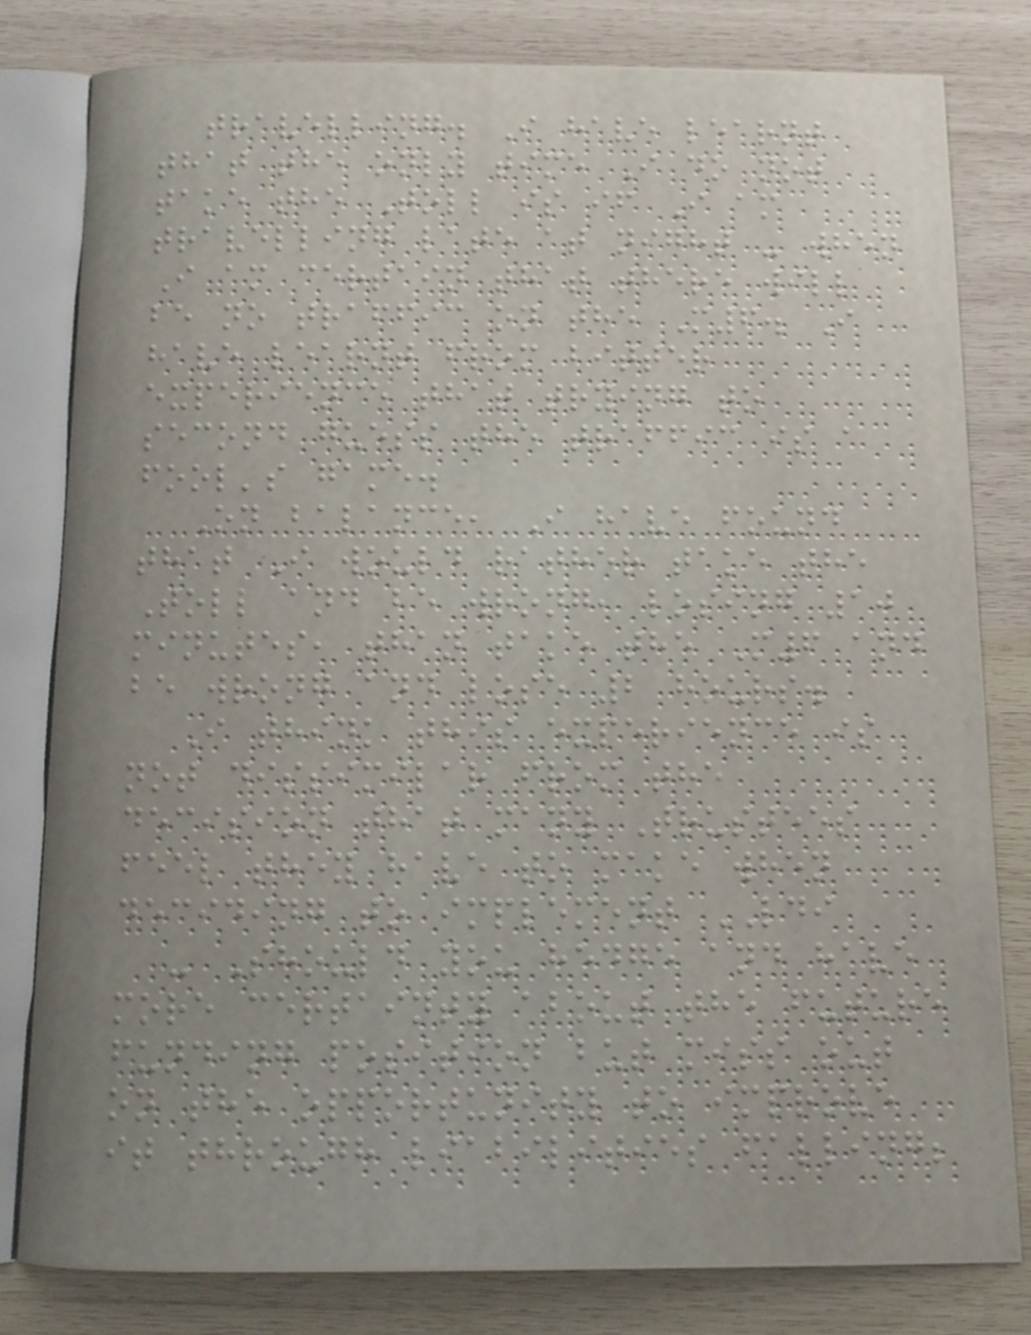travelling. I have learnt
that the only time I do not
take the Toll is if I am
travelling late at night - when
I am certain that there will
be no traffic on the M6. I
have learnt from bitter
experience that trying to
second guess the traffic is a
fool's game.
On balance, I have found
that I would rather take the
Toll and be wrong, losing 10
minutes, than take the M6 and
be wrong and lose 2 hours.
I think this experience is
not dissimilar from the
decision that many Trustees
feel they have to make when
deciding to implement LDI
- Should you hedge and have
more certainty about the future
funding position but miss out
on the opportunity to improve
it through liabilities falling;
